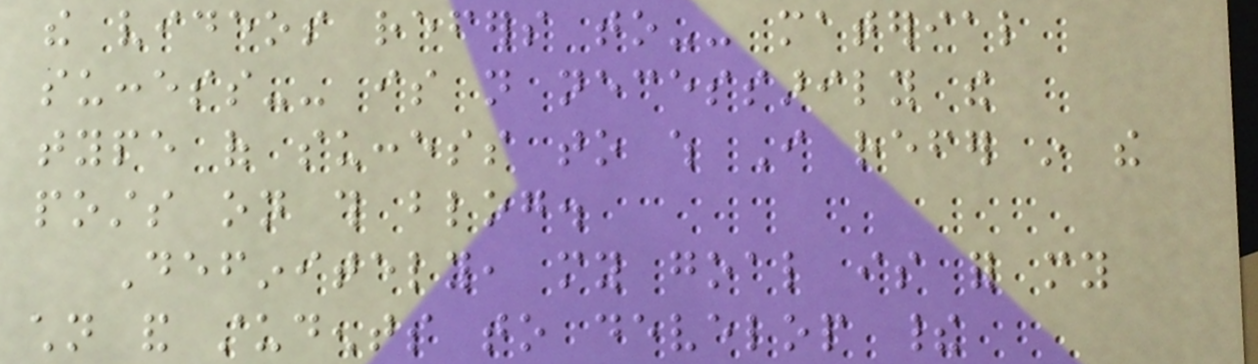the videos refers to-- material
success-- is not necessarily the
type of success to which I refer in the
posts on this blog.
Definitely, my goal is for my
children and students to develop their
